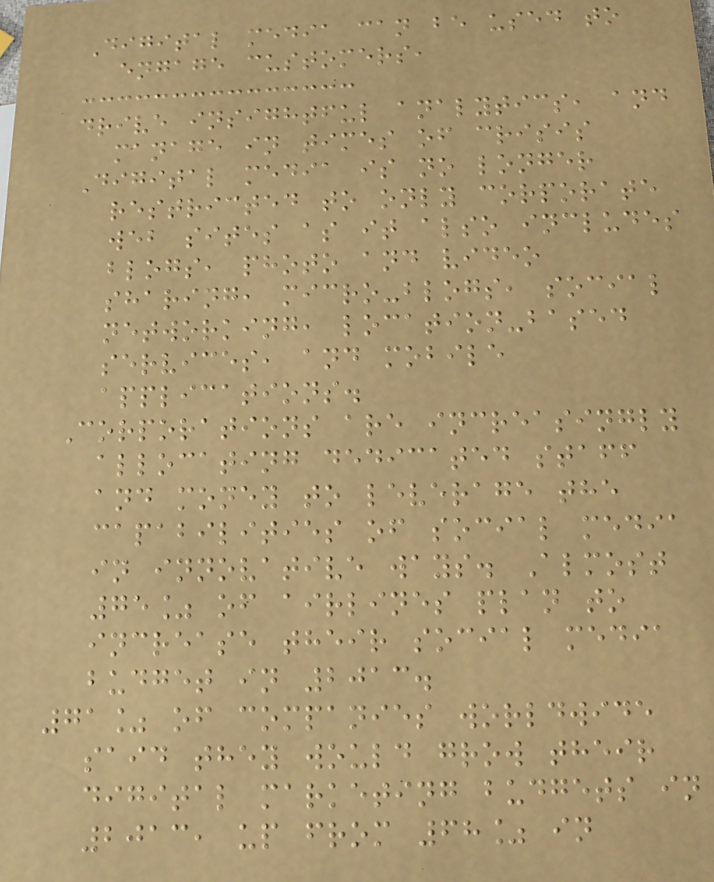Digital media can be used to
engage customers,
drive insightful analytics, and
manage in times of crisis
Digital media is no longer
restricted to only corporate
web sites as it also includes
blogs, photo and video
sharing, micro-blogs, social
networking, location-based
services, and mobile
applications.
Corporations are increasingly
allocating dedicated staff
and money to leverage the
capabilities of social media
in innovative ways. Almost
75% of airlines plan to
increase their social media
budget in 2013.
71% of companies worldwide
said they would grow their
digital marketing budgets in
2013, up from 68% in
